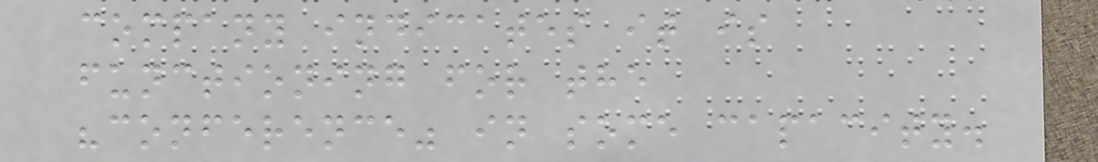company indicates it is
functioning for the
"conference" in some capacity.
